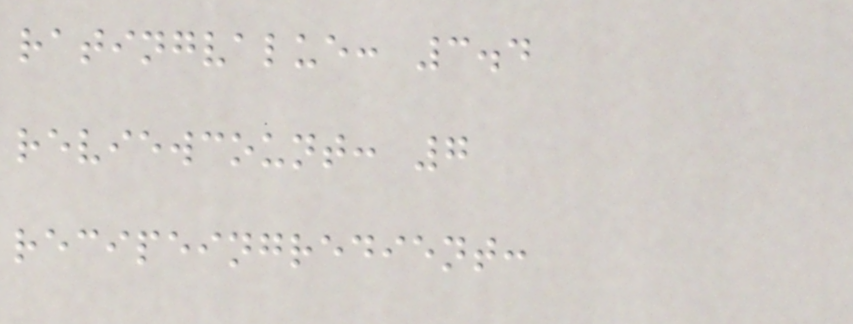ratingvalue: 3.4
reviewcount: 7
recipeingredient:
